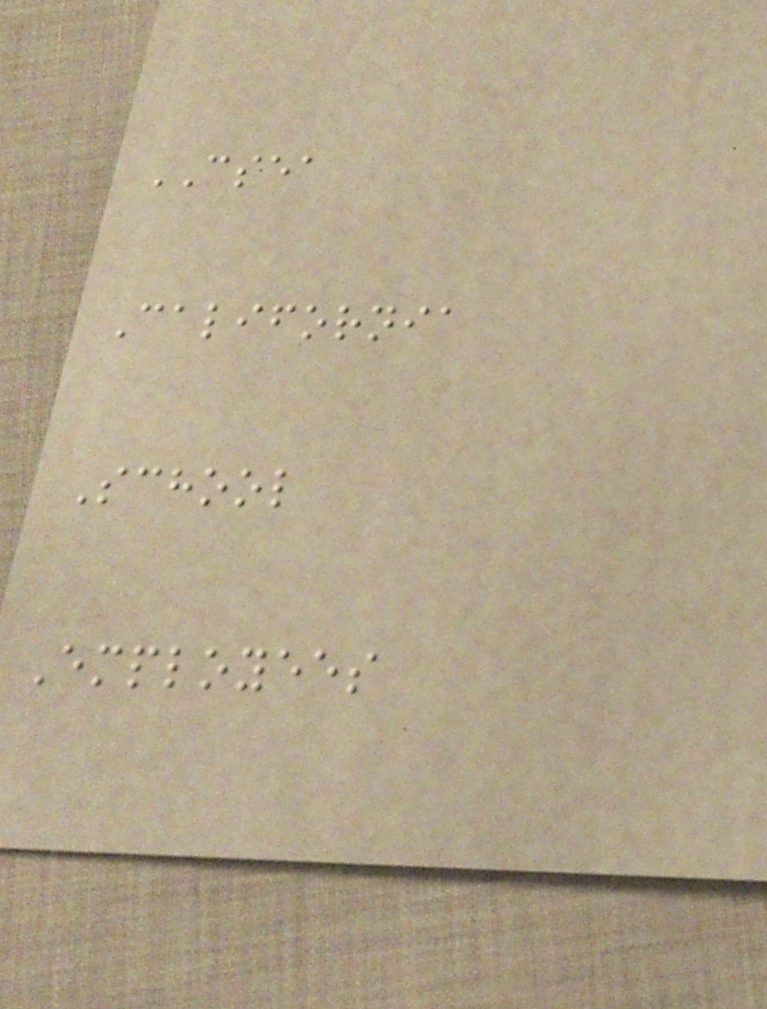CSEA
California
School
Employees
